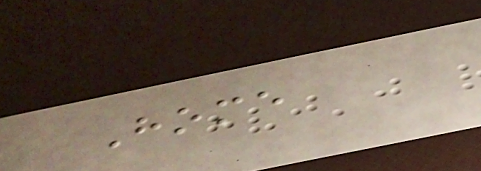Home
